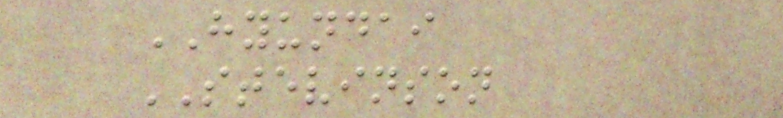HYUNDAI
STEVINSON
